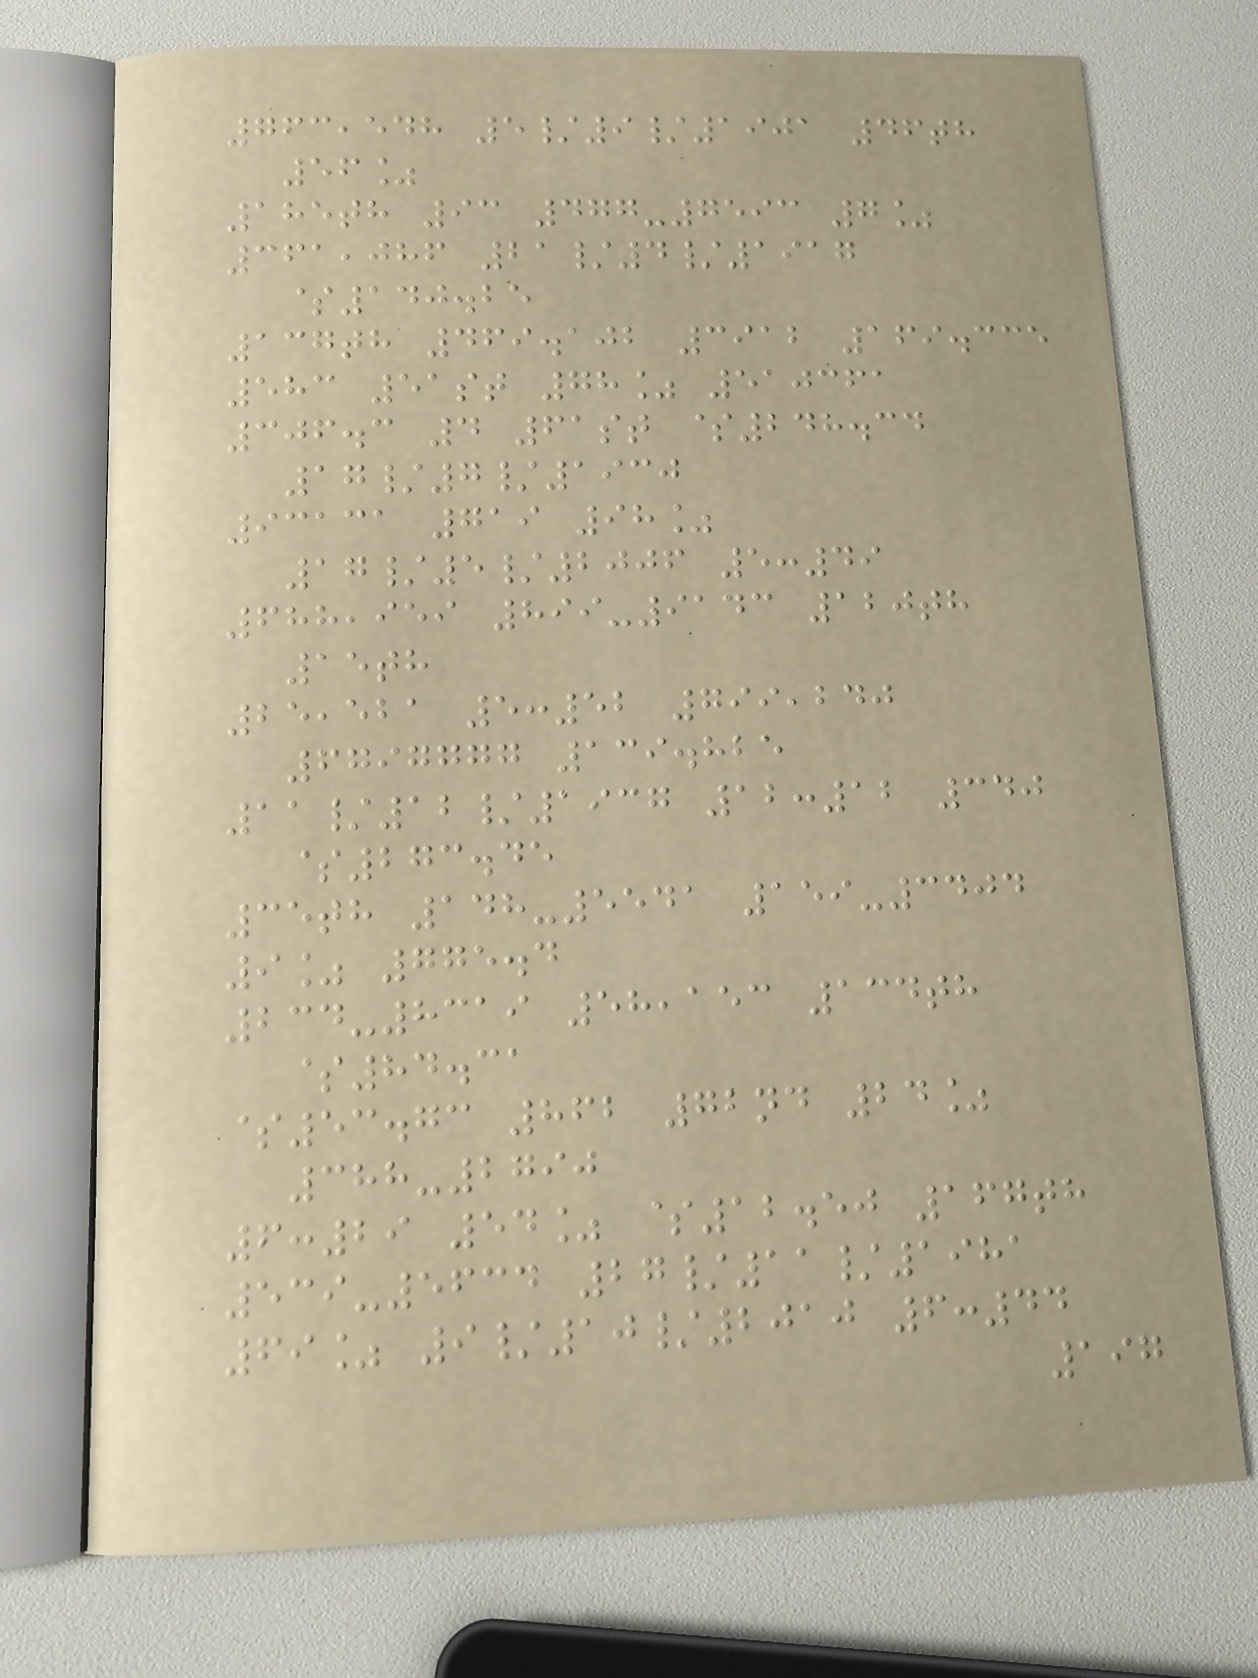763,548 5/9/1901 46th
56%
185th 93 477-7593 7%
361,086 21/4/1917
$140.25
137th 469.102 3912 169.335
583 51st 78% 510361
306.3 4 61st $248.34
17/7/1930
93131 719 98%
17/5/2006 5:49
688,959 899-9143 120th
15th
25,521 5:52 799,240
6797777 139.825
11/12/1937 12:12 340
$273.45
35th 148-5541 159-3404
9% 775.4
234-8319 58,153 134th
$84.31
$53.73 862 72nd 24%
388-2790
6:29 54% $12.50 167th
539-5634 27/11/1981
69% 9/10/2010 6:44
197
